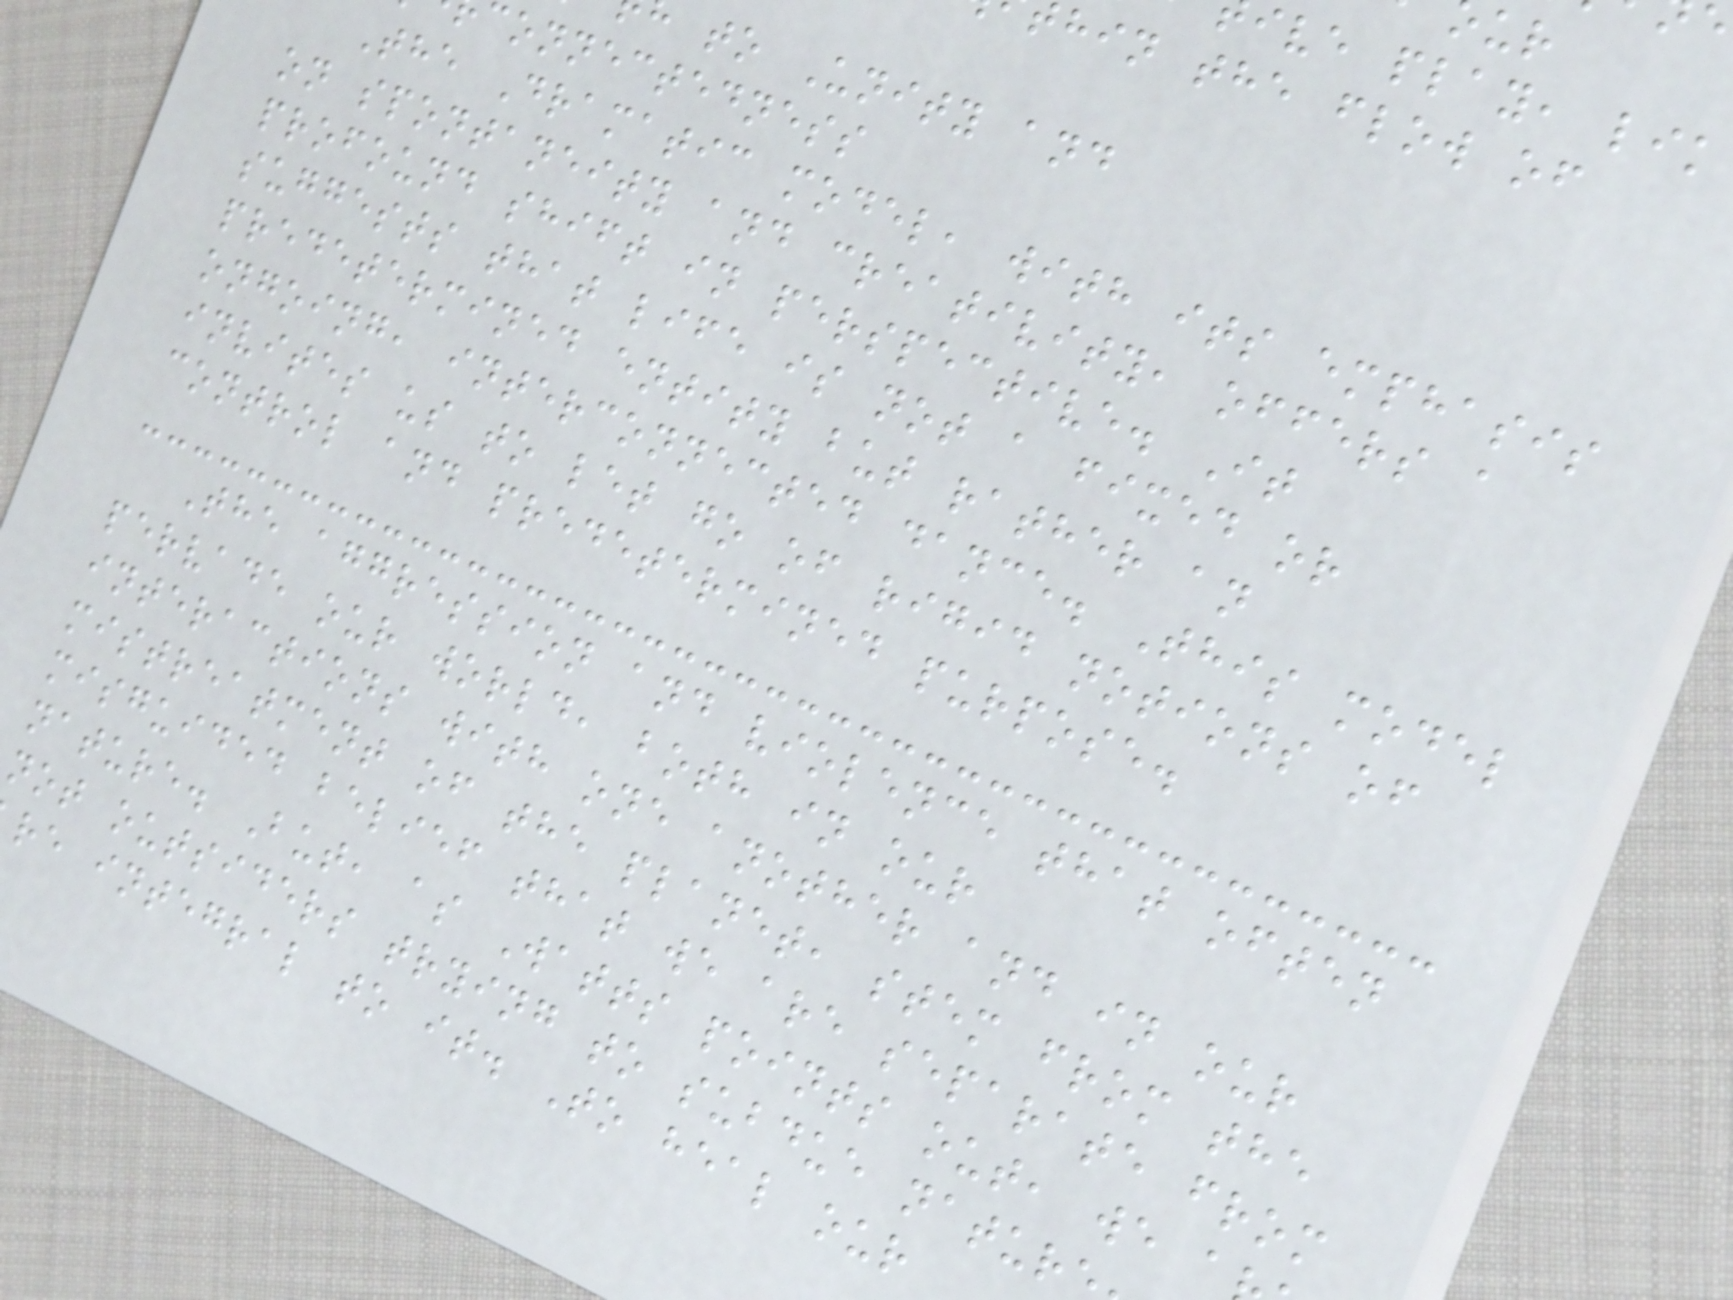ive play, lik
hin the flow of
to Unity and
connectedness
The Dramatic model, with its emphasis
on spontaneity and creativity, offers a
profound shift in perspective. It
suggests that life is not a fixed or
predetermined entity but rather an
ongoing, interconnected dance. This model
invites us to let go of rigid notions of
control and predetermined purpose.
The aggression and violence that often
pervade our world, both in our
interactions with one another and in our
mistreatment of the planet, stem from the
misguided belief that we are separate from
nature. But, as Watts points out, we a
not outsiders trying to subdue natur
re integral to it. To heal our
